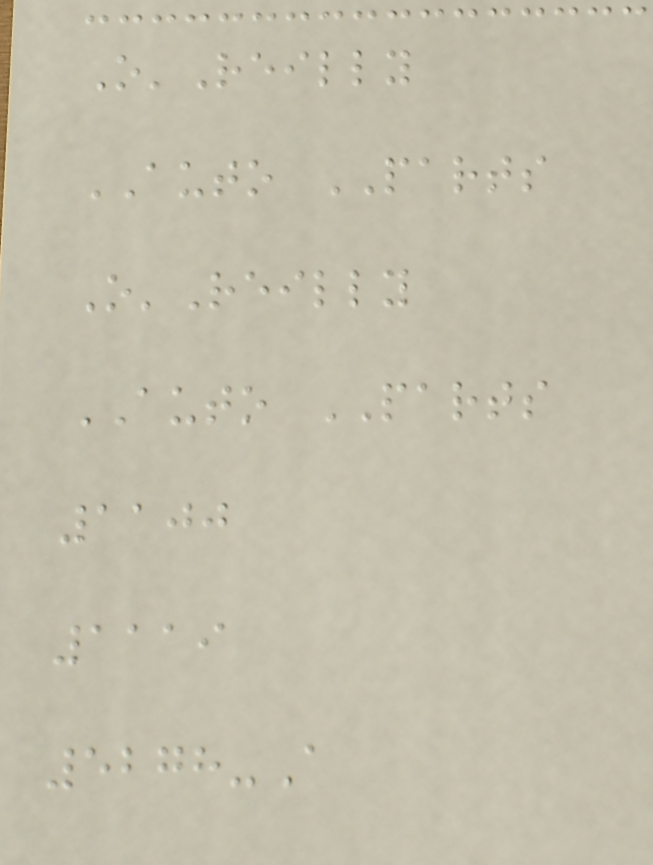O'Reilly
AUTO PARTS
O'Reilly
AUTO PARTS
1100
1119
5278-A
